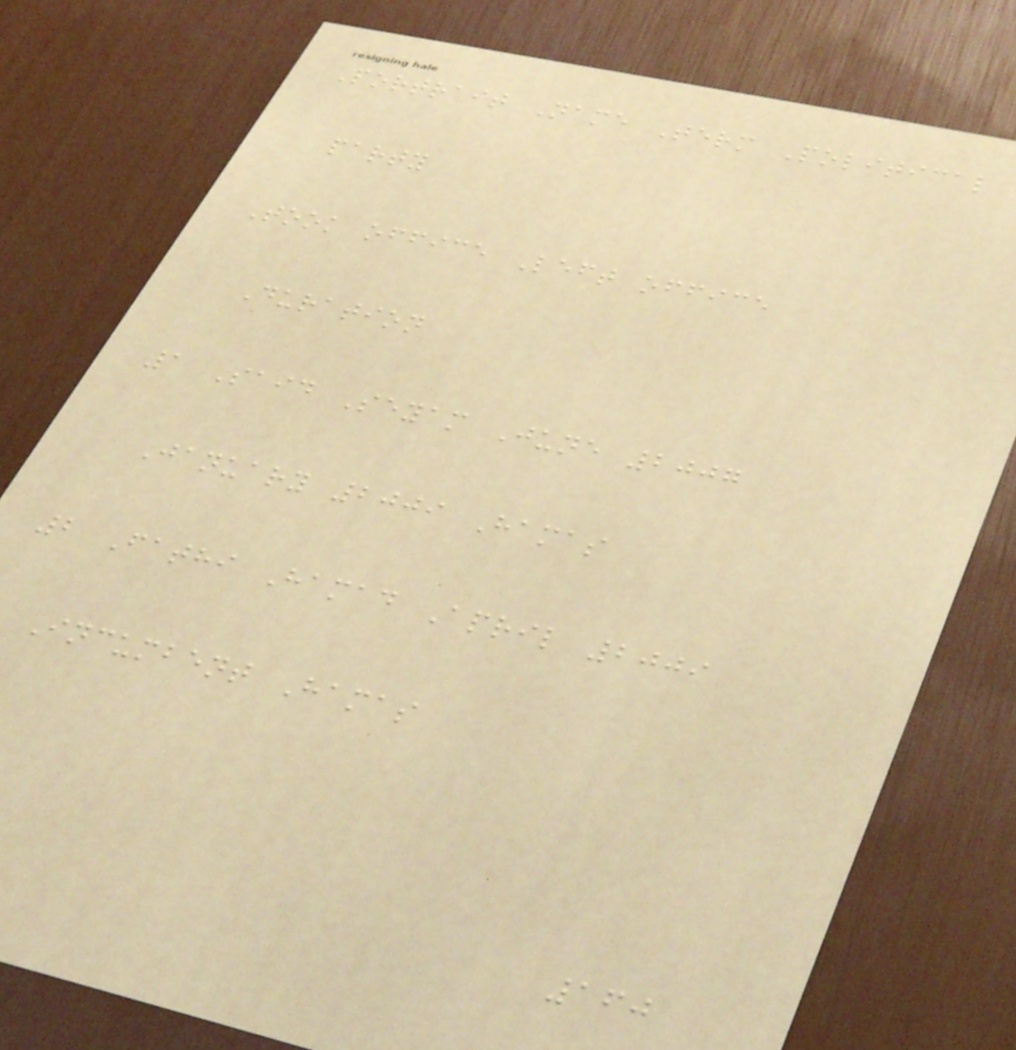Portrait Name Term Political
party
Took office Left office
Duration
1 Said Seyam June 2007
January 2009 Hamas
2 Fathi Hamad April 2009
Incumbent Hamas
160
